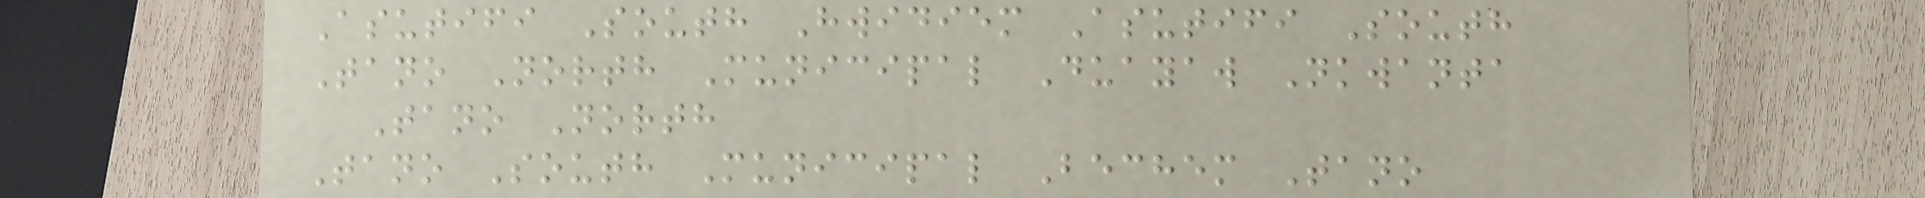Asutifi South Hwidiem Asutifi South
Tano North Municipal Duayaw Nkwanta
Tano North
Tano South Municipal Bechem Tano
